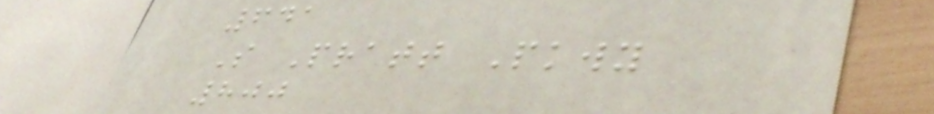641
S Pratt Pkwy
800
